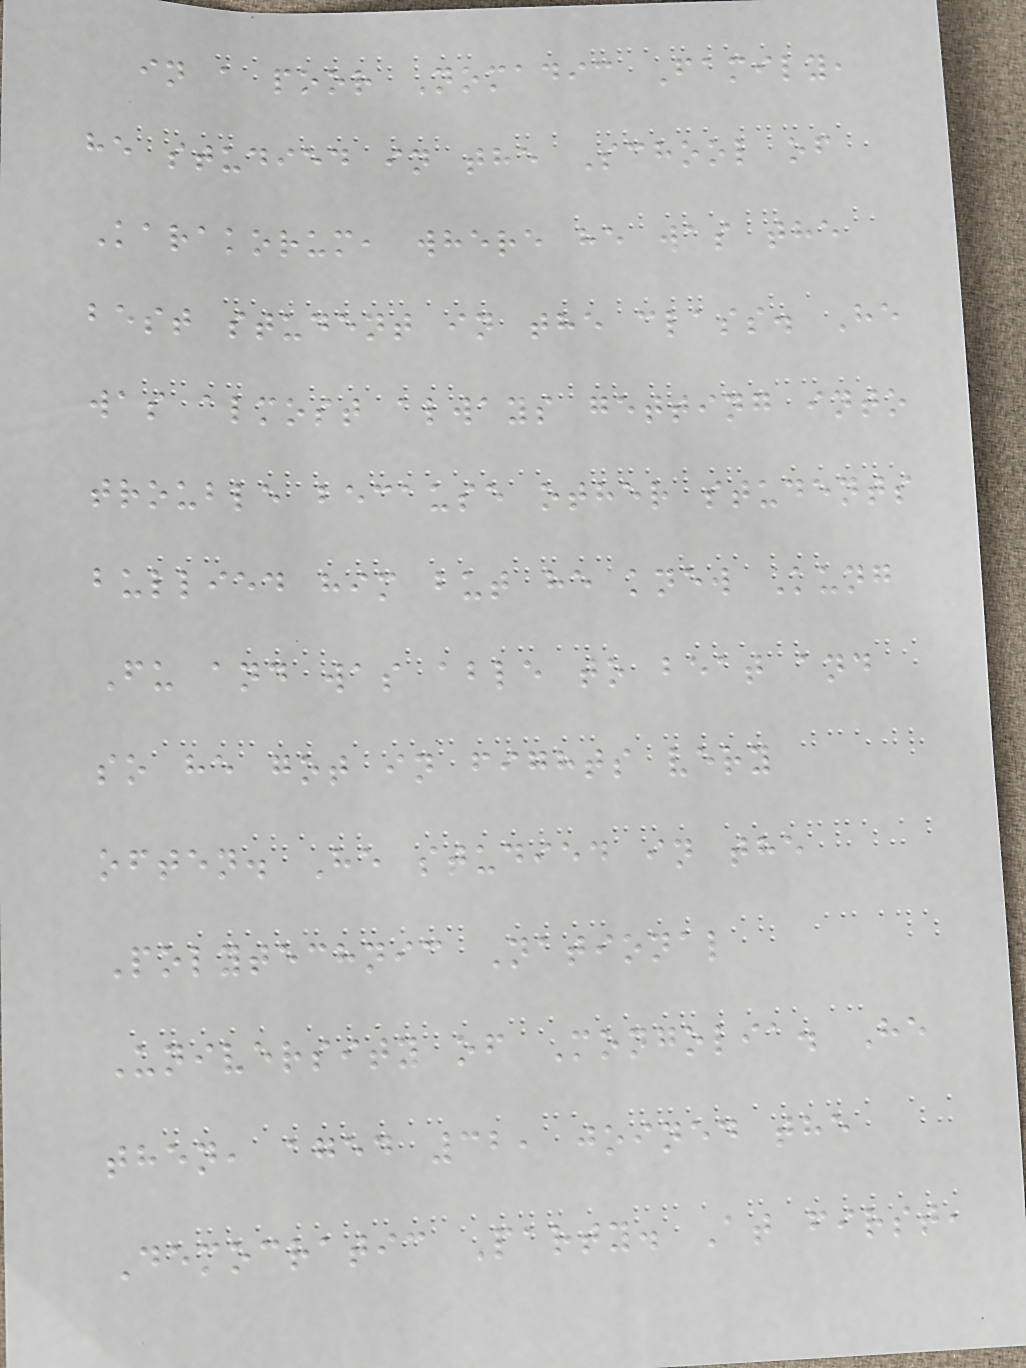in a poor Nomadic Family,
he studied in the School of
Karakorum, where he was the
best student in the class. He
was almost always getting into
trouble because other students
bullied him but he knew Kung
Fu and was able to beat and
so he got in fights very
often. He studied in the
Polytechnic National
University of Mongolia. He
then, aged 32, joined the
Democratic Party. At first,
